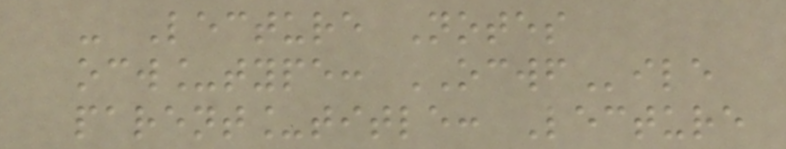- Lecture Notes
ocw_type: OCWFile
parent_title: Lecture
